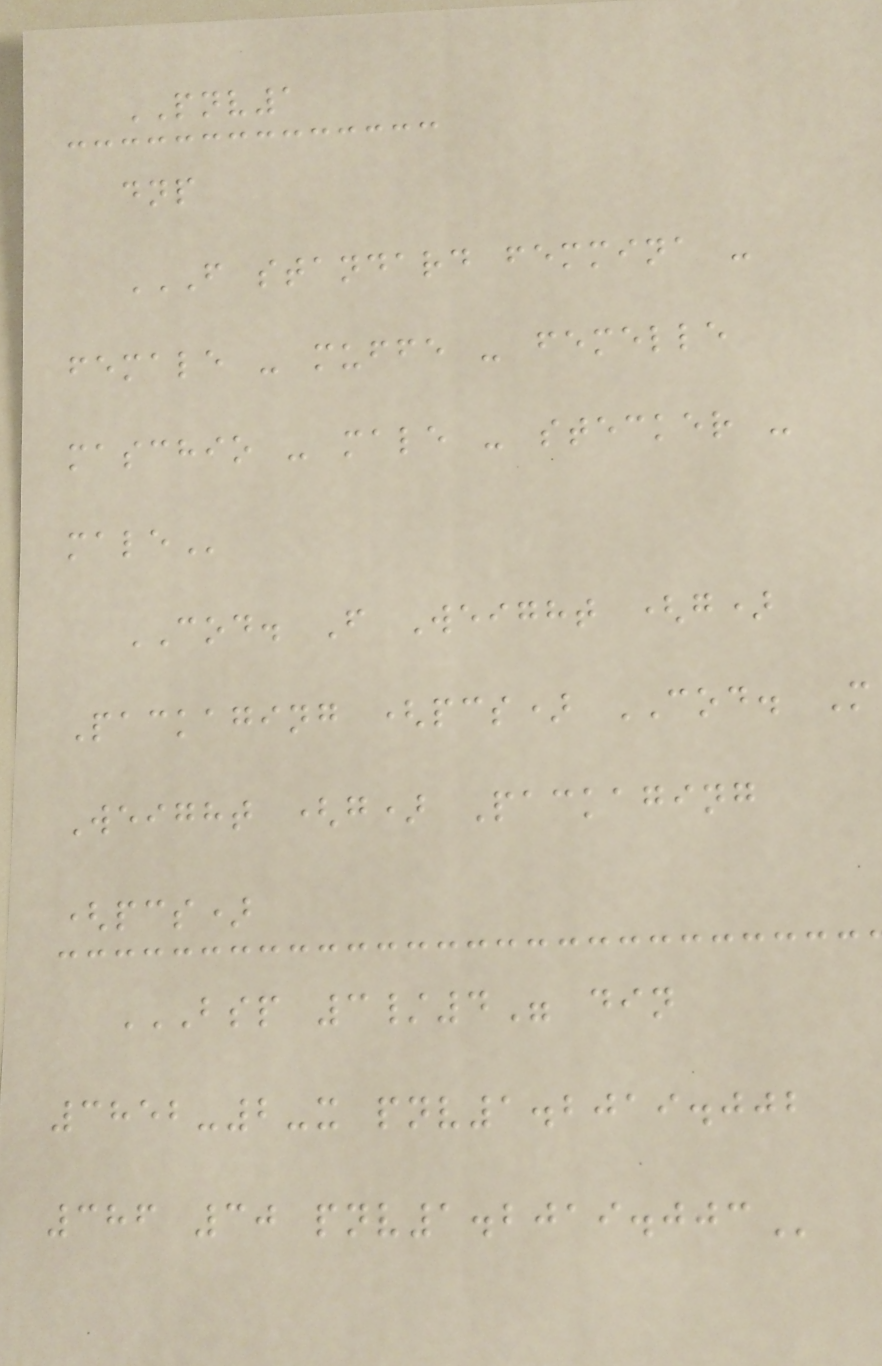PNV1
dnp
F STANDARD FEMMINA -
FEMALE - MUFFE - FEMELLE
MASCHIO - MALE - STECKER -
MALE
COD. F Weight (g)
Packaging (pcs) COD. M
Weight (g) Packaging
(pcs)
BSP 3/4" DIN
3852-2-X PNV1.2019.002
386 30 PNV1.2019.003
